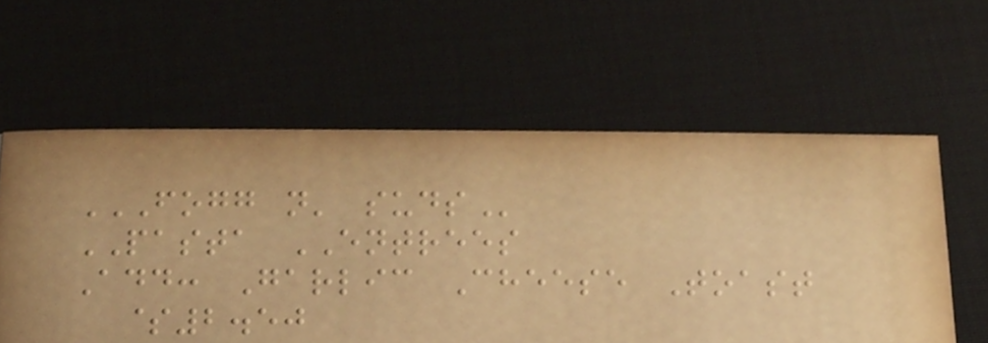FOGG N' SUDS
PASTA ENTREES
Add: Garlic Cheese Toast
$2.50
